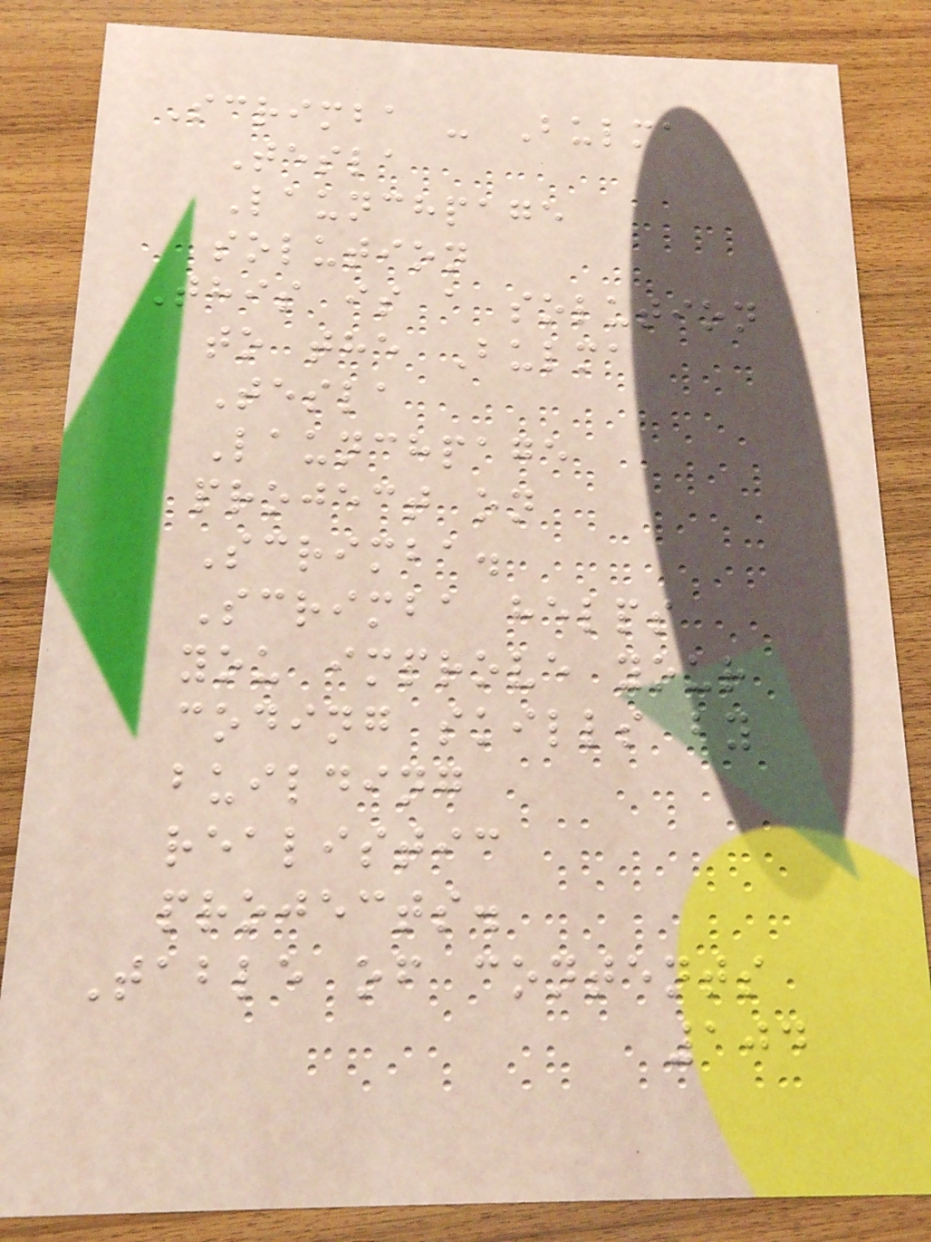Scrimba - Bulma
Tesla
Launchpage
solution
This is a solution
to the Bulma
Tesla
Launchpage
project on
Scrimba.
Scrimba helps
you improve your
coding skills by
building
realistic
projects.
Table of contents
104
